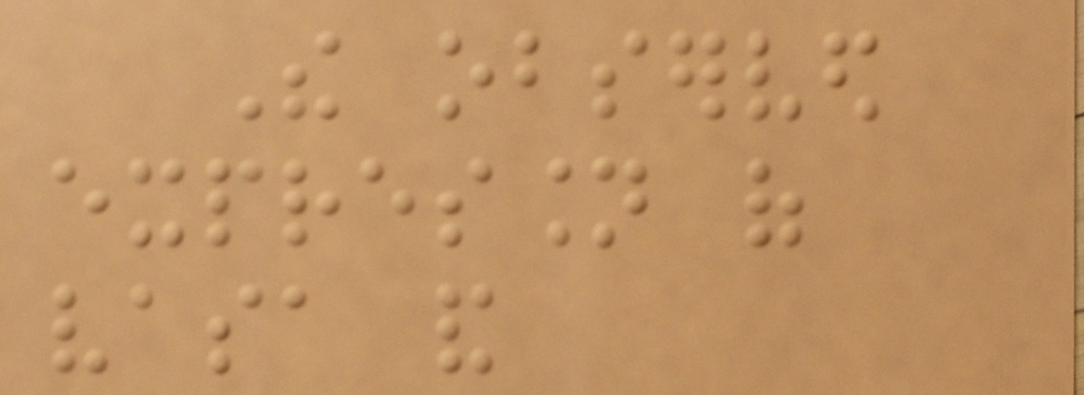The observed
expression of
vasa and
